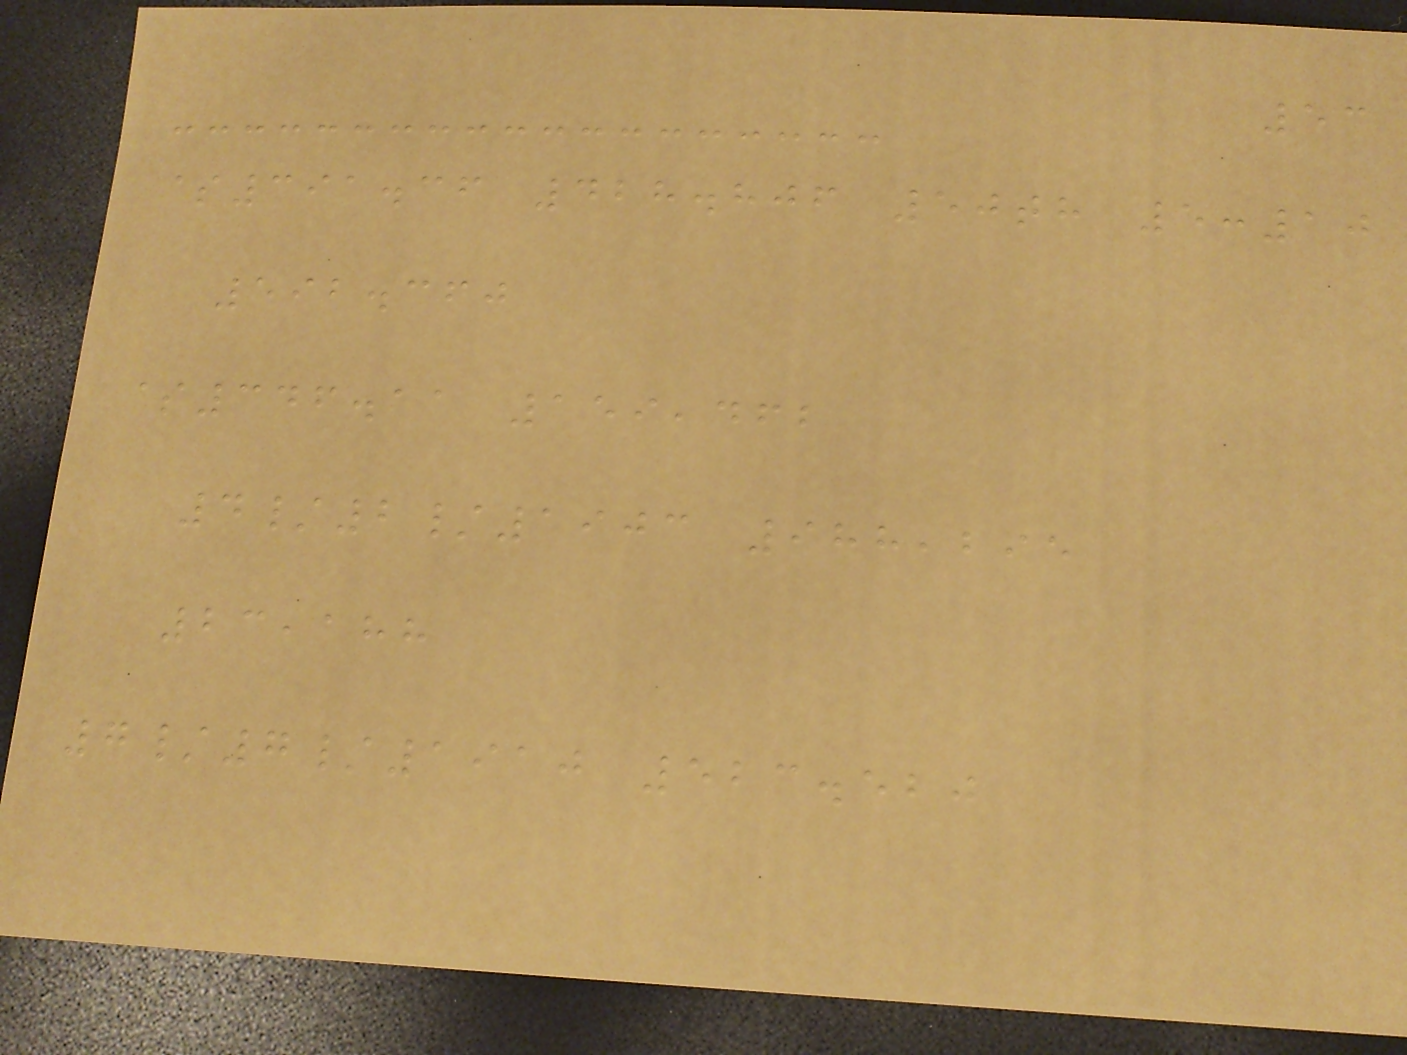53
$391.36 428.806 50th 5:10
592.360
$346.11 159,462
4/2/1903 988,295
23,188
7/7/1910 523.520
